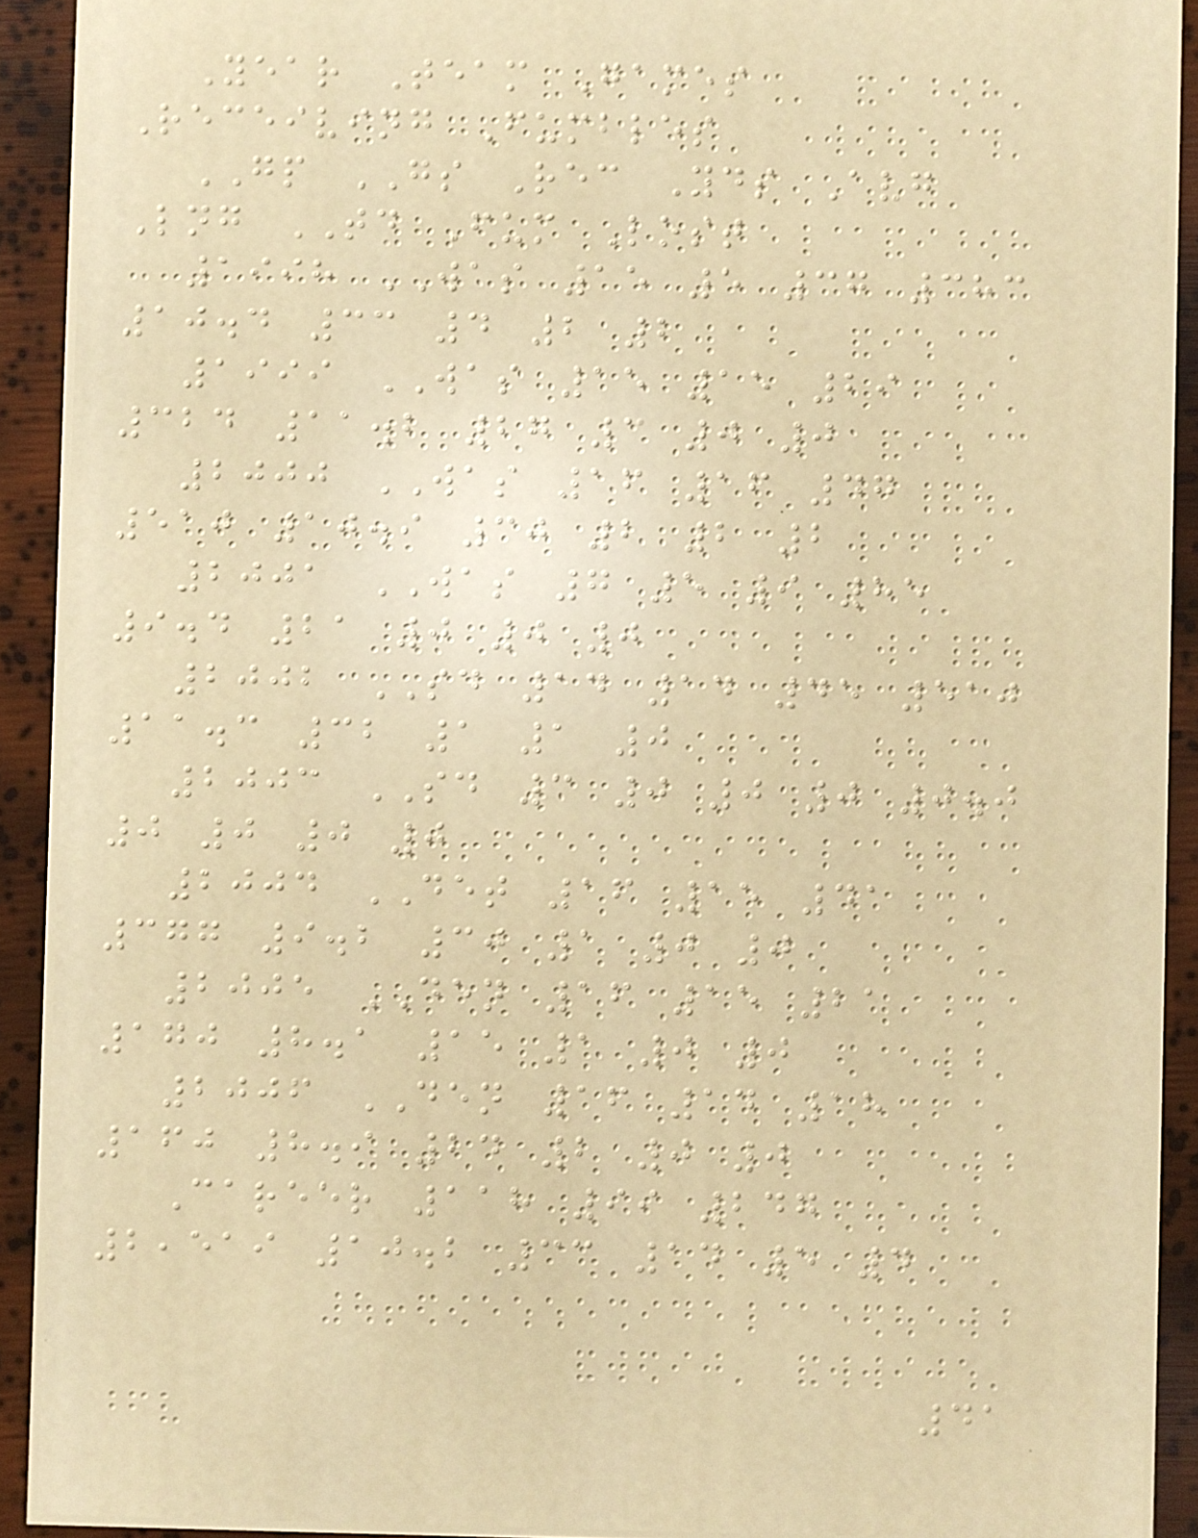Year Team Games
Receiving Fumbles
GP GS Rec Yds Avg
Lng TD Fum Lost
1998 WAS 15 5 37 383
10.4 33 4 2 2
1999 WAS 15 15 29
324 11.2 27 3 0 0
2000 WAS 16 16 47
510 10.9 30 2 2 2
2001 WAS 7 5 9 85
9.4 21 0 0 0
2002 SD 14 14 45 510
11.3 32 1 1 0
2003 SD 3 0 0 0 0.0
0 0 0 0
2004 DET 16 15 41
377 9.2 30 1 0 0
2005 DEN 16 15 21
170 8.1 15 1 0 0
2006 DEN 16 14 18
160 8.9 24 2 0 0
Career 118 99 247
2,519 10.2 33 14 5 4
41
